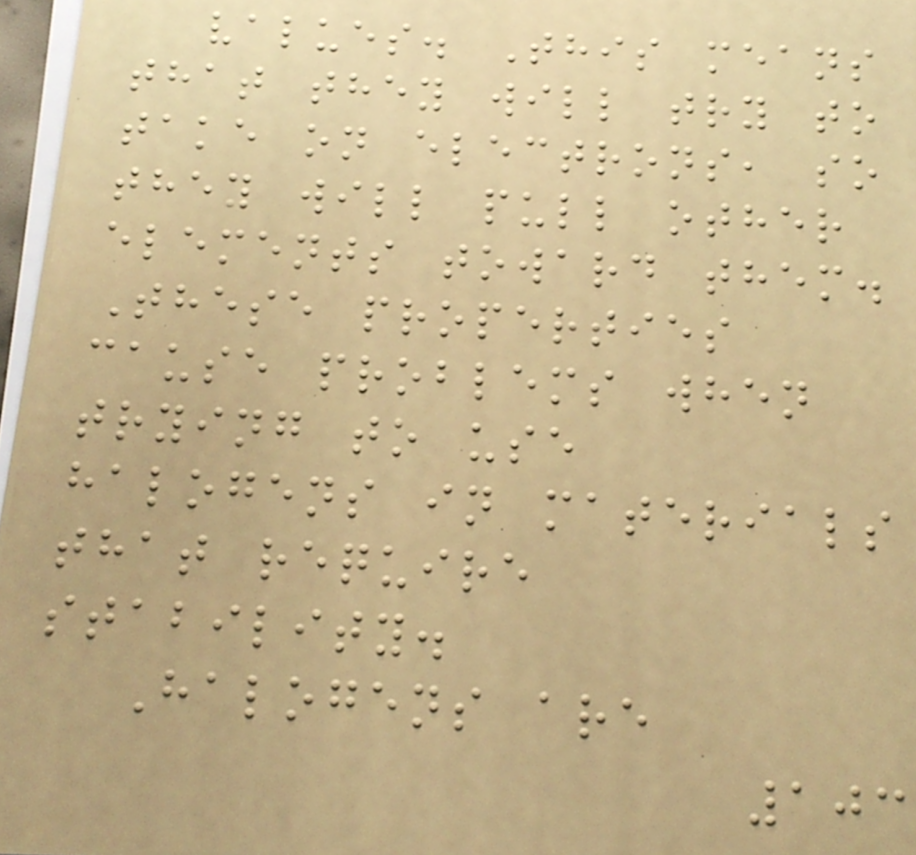values. This means
that they will try to
take on electrons, so
they will pull other
elements toward them.
These properties
cause problems when
trying to use
halogens in materials
that require
stability.
Halogens are
103
